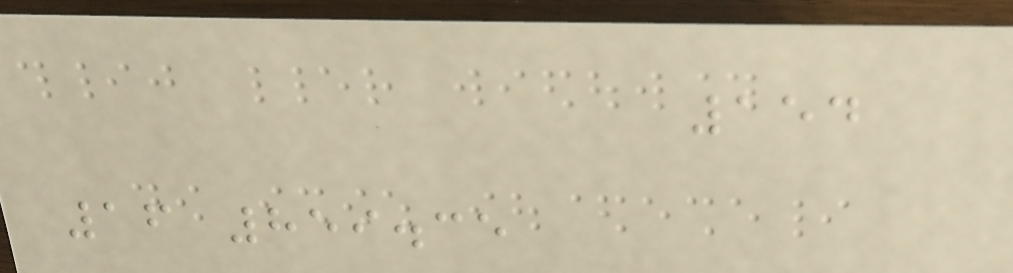154
16 859.35
